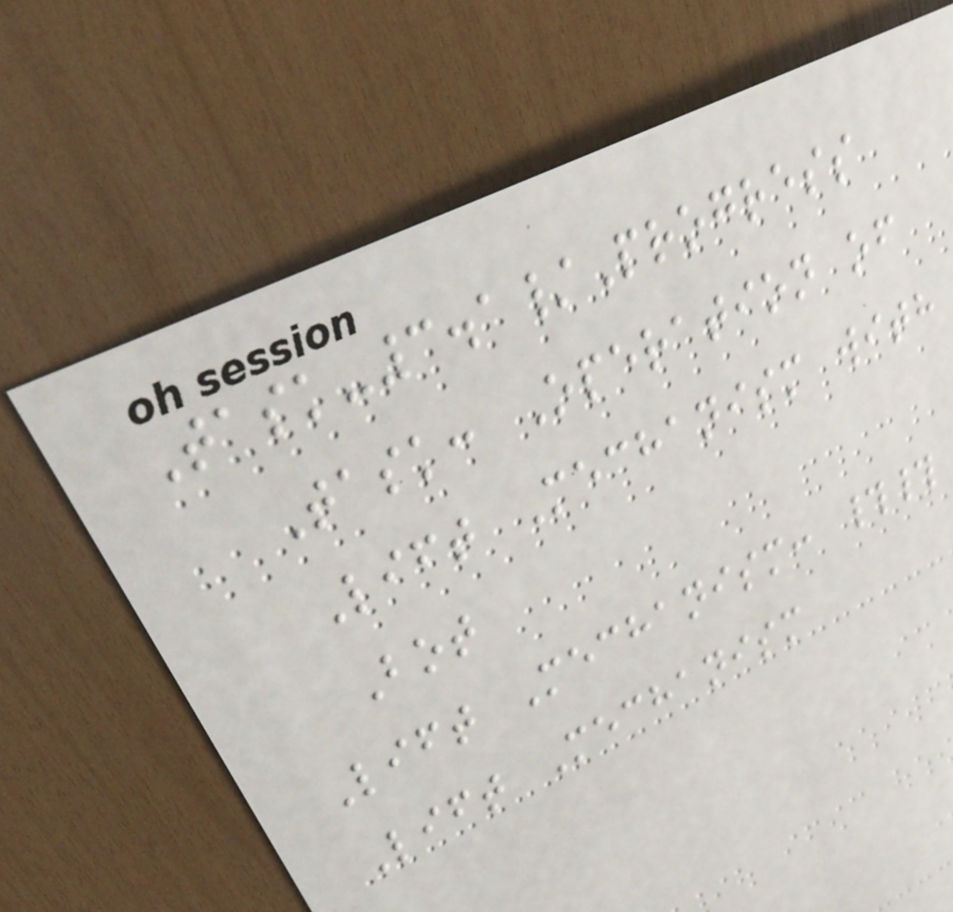Task-3.1/Progress
Task: Operation of
Lift Mechanism with
Bot
Lift Mechanism: ##
Lift Mechanism
